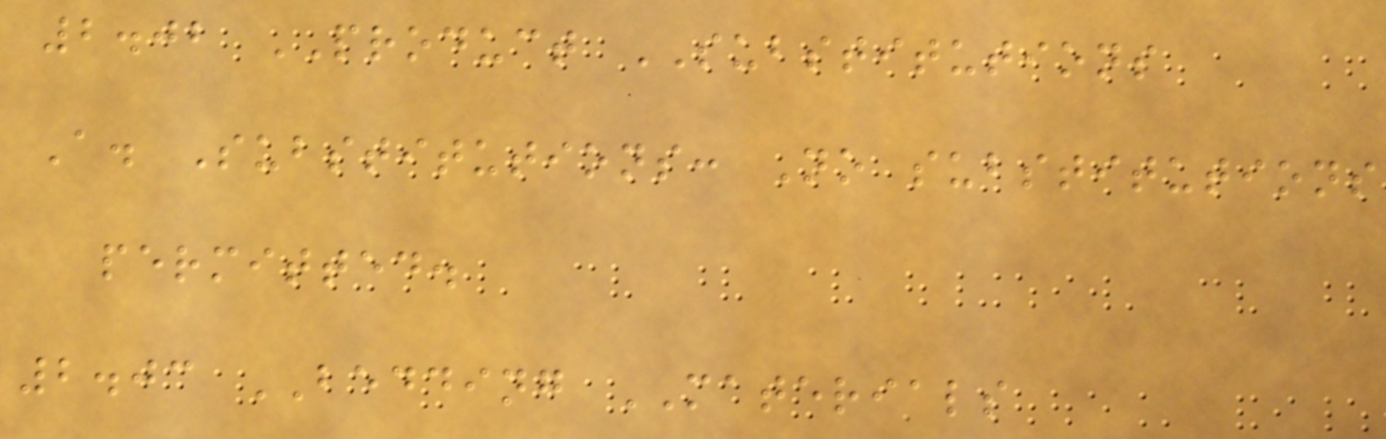2.02 PRODUCT SUBSTITUTIONS
A. Substitutions: No substitutions
permitted.
2.03 BEDDING MATERIALS
